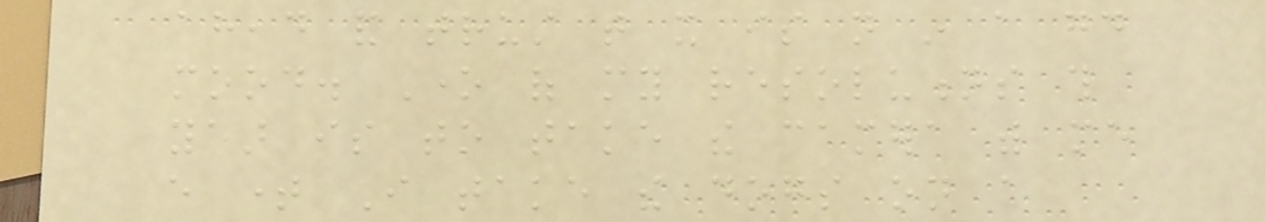ahead and trust that it is not in a good
mood. One of my resolutions this
year is to take the camera with me
every time I take the dogs on a
